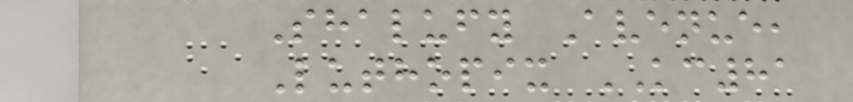Shalufy Avenue,
Luthopix KC81
